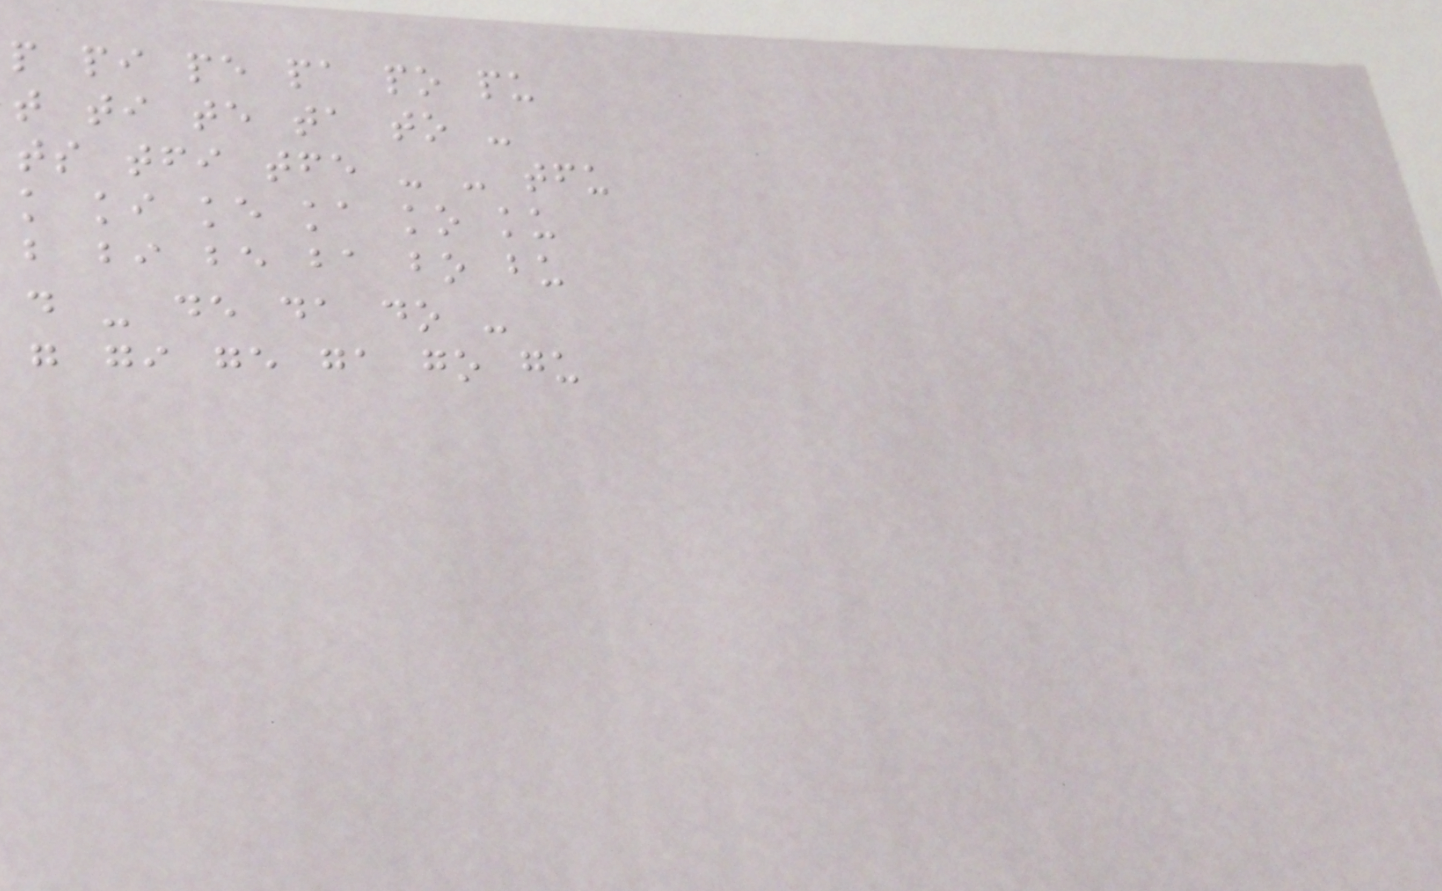p pi pe pa po pu
t ti te ta to -
ts tfi tfe - - tfu
k ki ke ka ko ku
b bi be ba bo bu
d - de da do -
g gi ge ga go gu
